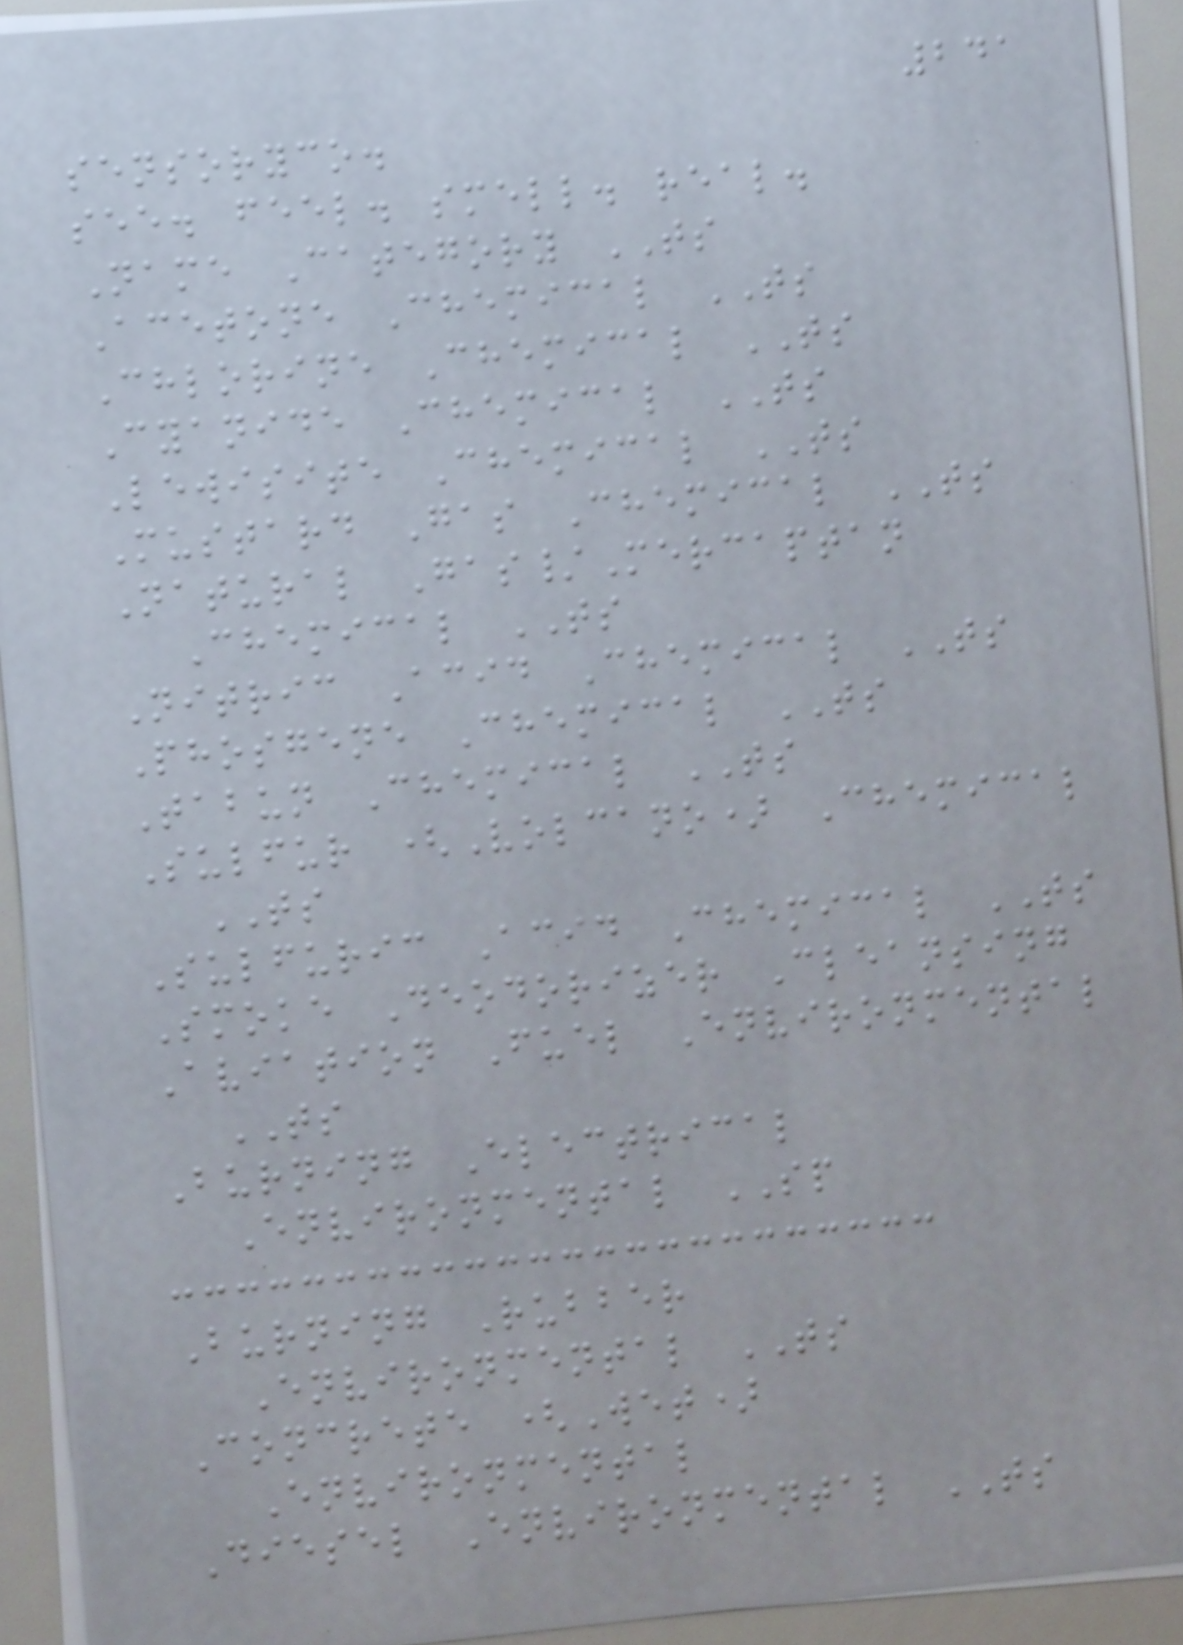241
sensoryco.
see. feel. smell. real.
Name Category TS
Acetone Chemical TS
Chlorine Chemical TS
Cyanide Chemical TS
Lewisite Chemical TS
Mustard Gas Chemical TS
Natural Gas/Mercaptan
Chemical TS
Nitric Acid Chemical TS
Phosgene Chemical TS
Tabun Chemical TS
Sulfur (Volcano) Chemical
TS
Sulfuric Acid Chemical TS
Smoke Deodorizer Cleansing
Aviation Fuel Environmental
TS
Burning Electrical
Environmental SP
Burning Rubber
Environmental TS
Concrete (Wet)
Environmental
Diesel Environmental TS
